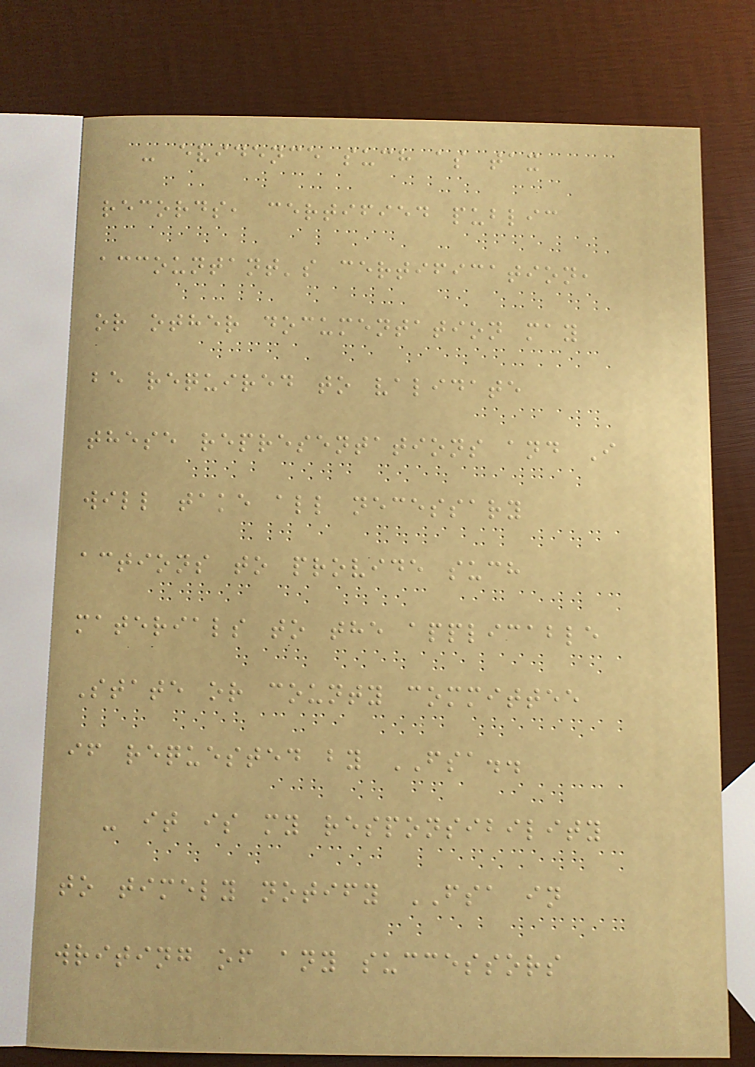- evidence such as tax
records, certified public
accountant's certification,
or other documentation may
be required to validate
these representations and I
will take all necessary
actions to provide such
materials to the applicable
State or county committee
if requested by FSA..
- it is my responsibility
to timely notify FSA in
writing of any successors
